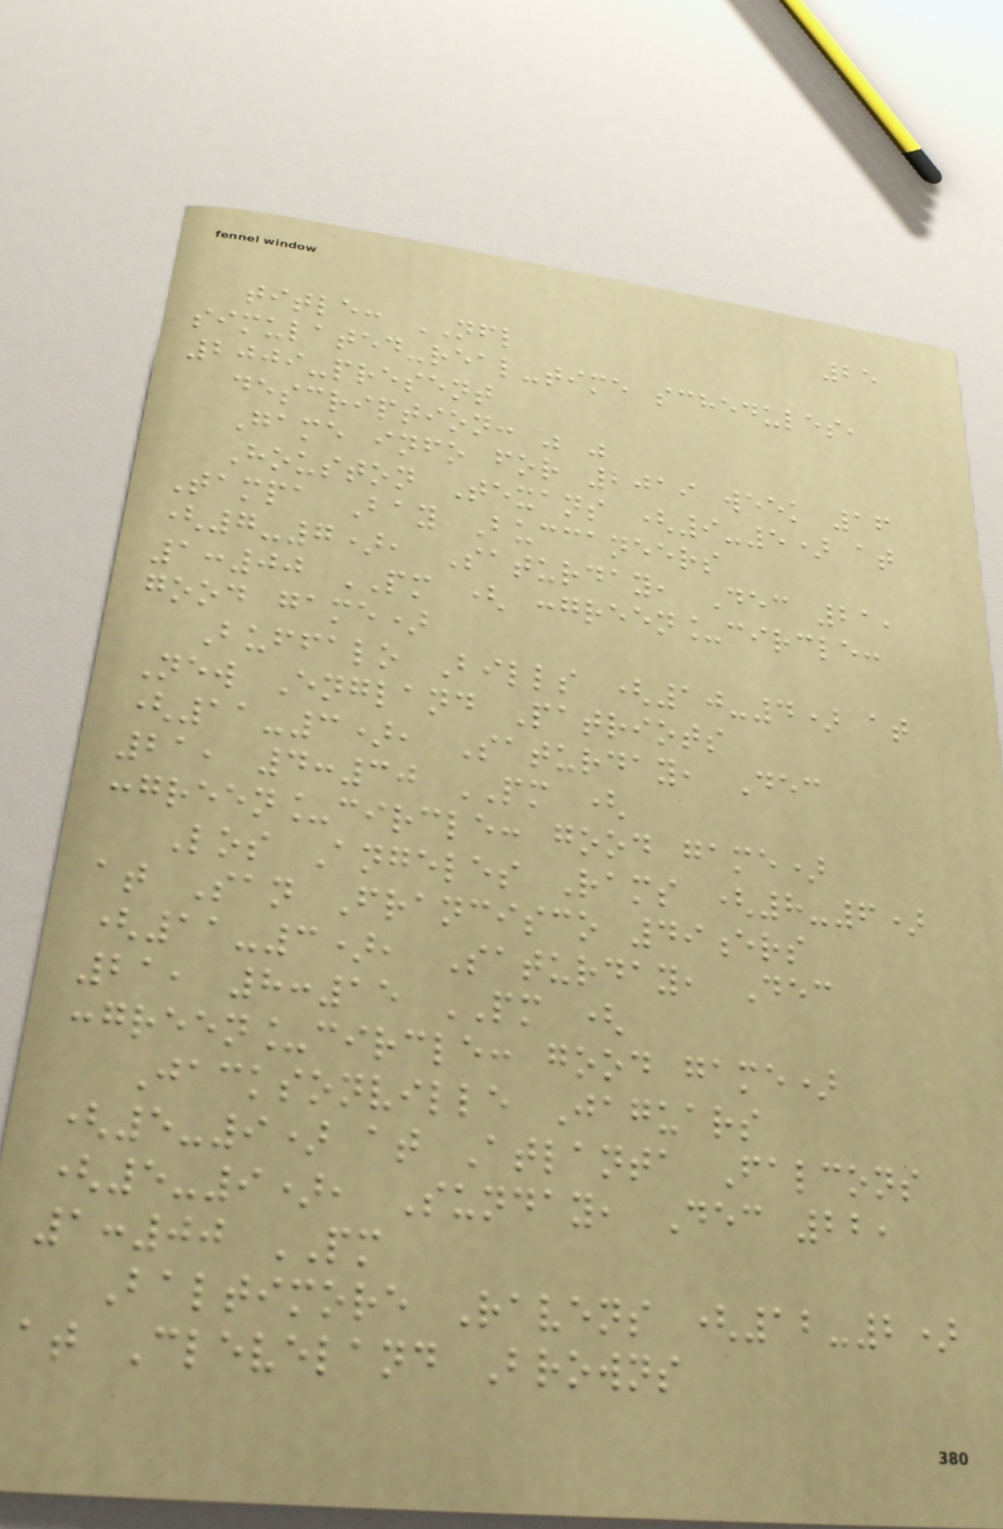25
title: NFL
simulated-real-time schedules,
2009-present
description: " "
Game info for 2019 week 16
Houston Texans (9-5) at
Tampa Bay Buccaneers
(7-7), Saturday, Dec 21,
1:00 PM ( :green_circle:
good game)
Buffalo Bills (10-4) at
New England Patriots
(11-3), Saturday, Dec
21, 4:30 PM (
:green_circle: good game)
Los Angeles Rams (8-6)
at San Francisco 49ers
(11-3), Saturday, Dec
21, 8:15 PM (
:green_circle: good game)
Jacksonville Jaguars
(5-9) at Atlanta Falcons
(5-9), Sunday, Dec 22,
1:00 PM
Baltimore Ravens (12-2)
at Cleveland Browns
